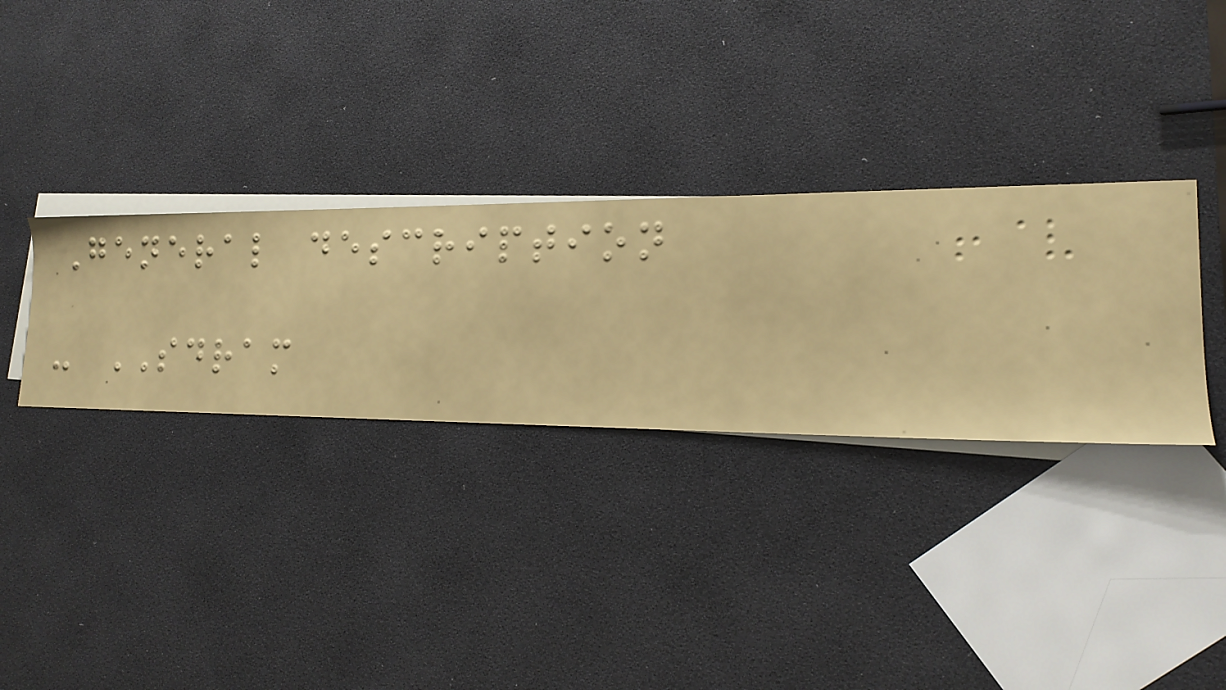General description
- SDRAM
